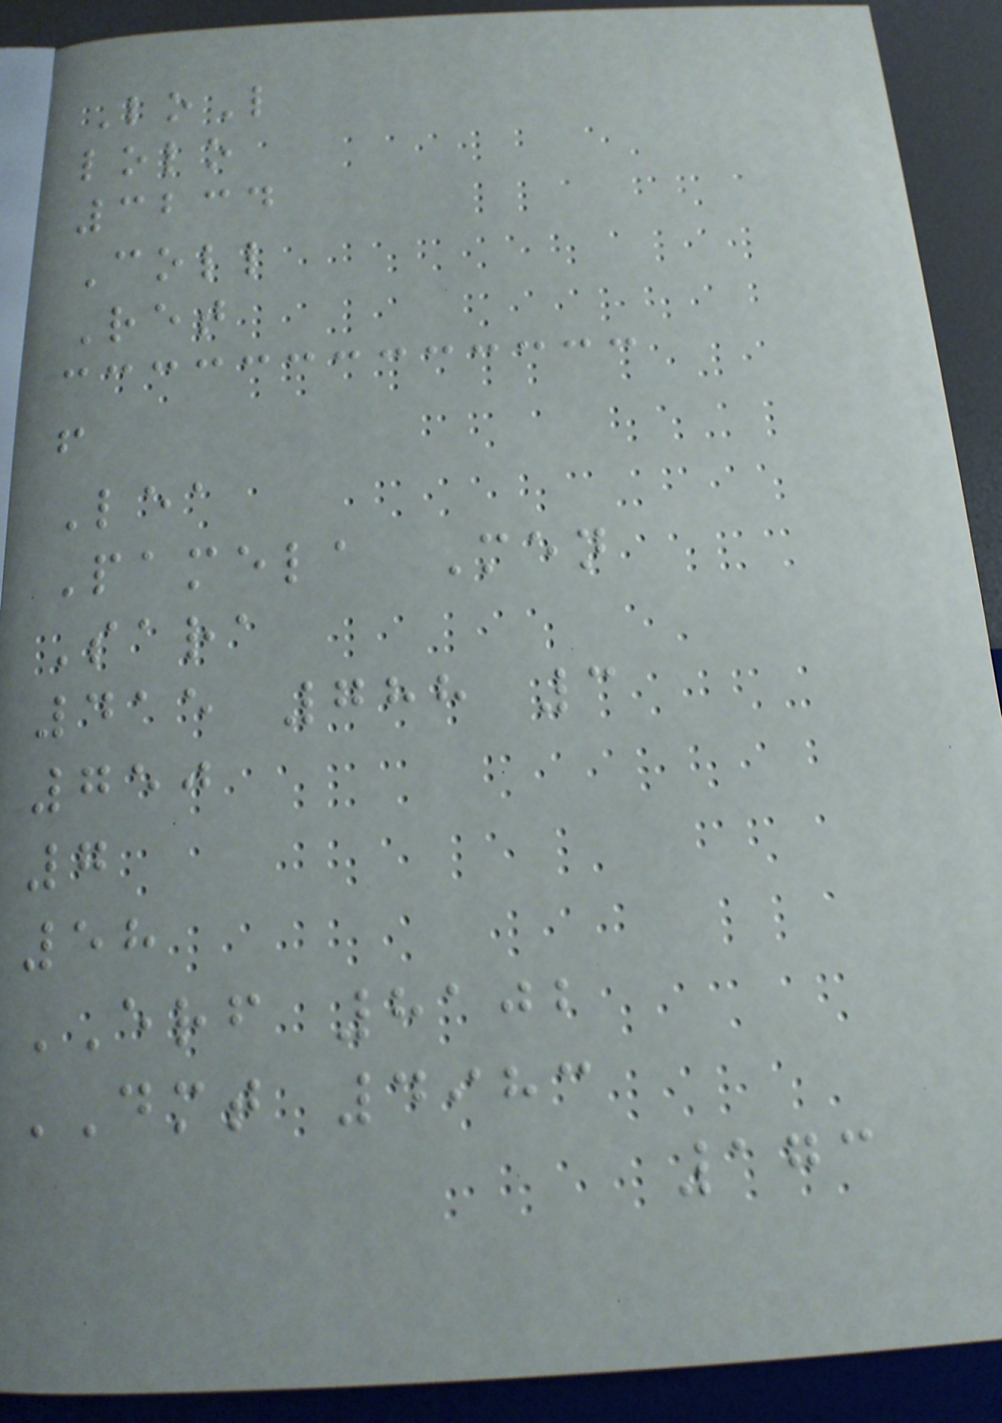LoL
lolo
3234
Coll
Ret
f
Lea
Pamela Men
Sara
415 788 3
750
7
58
ERF 8102
DMT 4983
173
